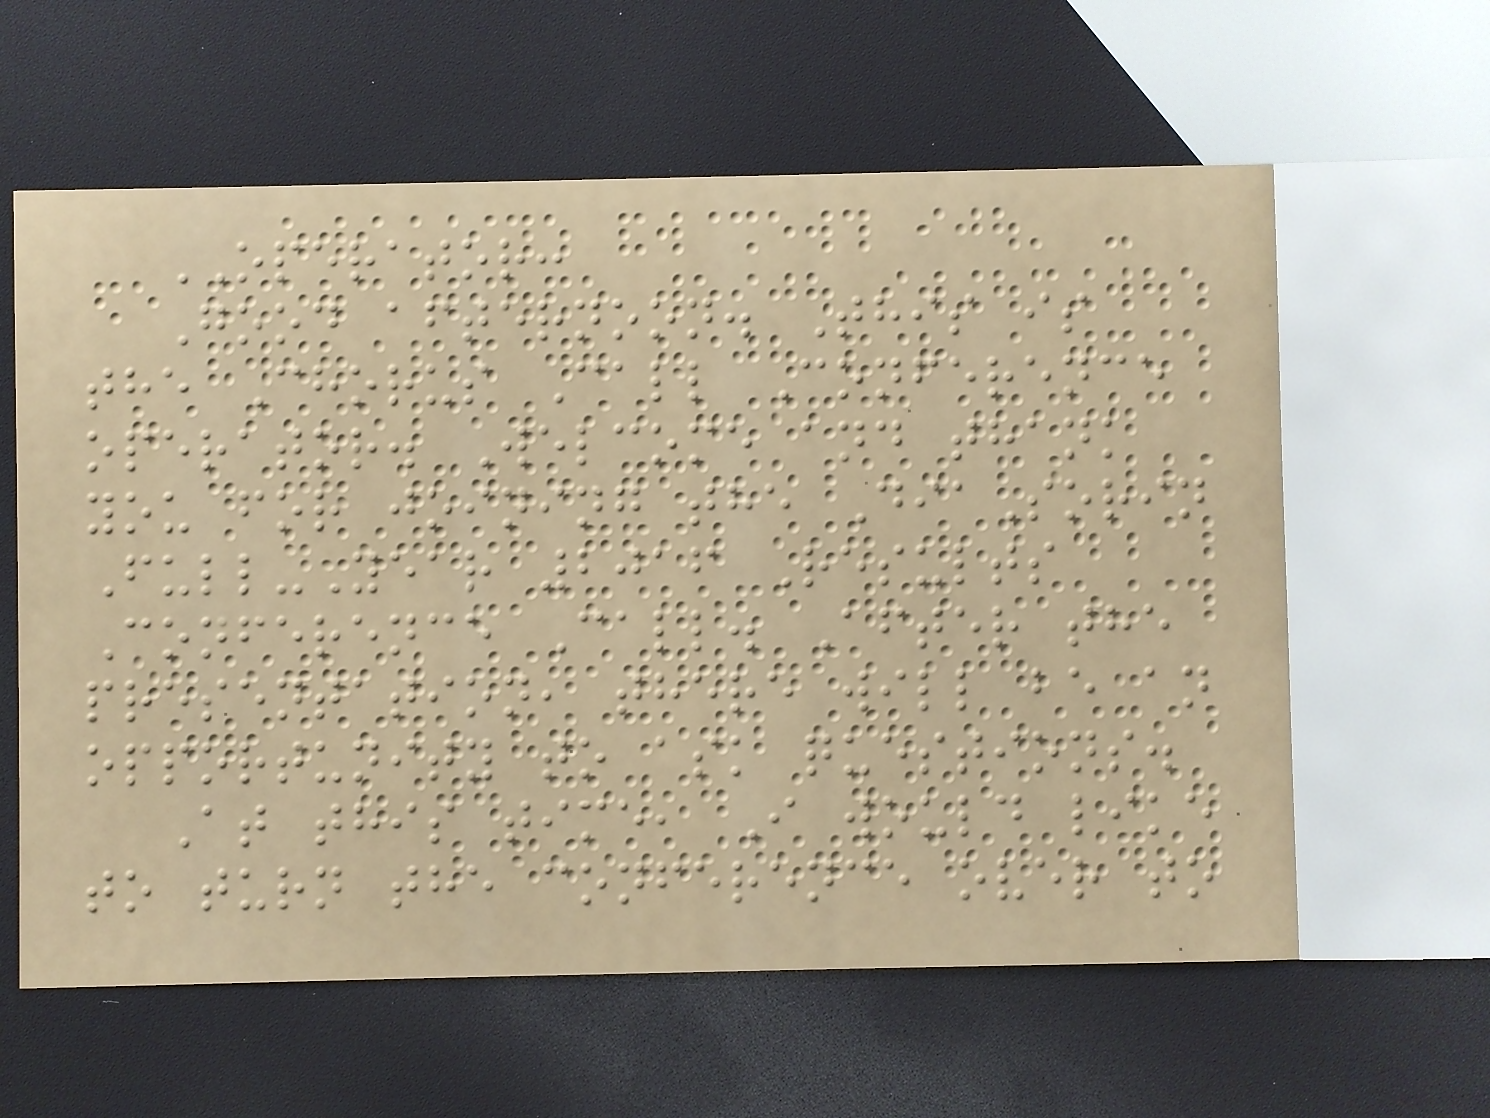OPERATOR:
Good afternoon. This is
the Chorus Call Conference
operator. Welcome and thank
you for joining the DiaSorin
Full-Year 2016 Results
Conference Call. After the
presentation, there will be an
opportunity to ask questions.
At this time, I would like
to turn the conference over to
